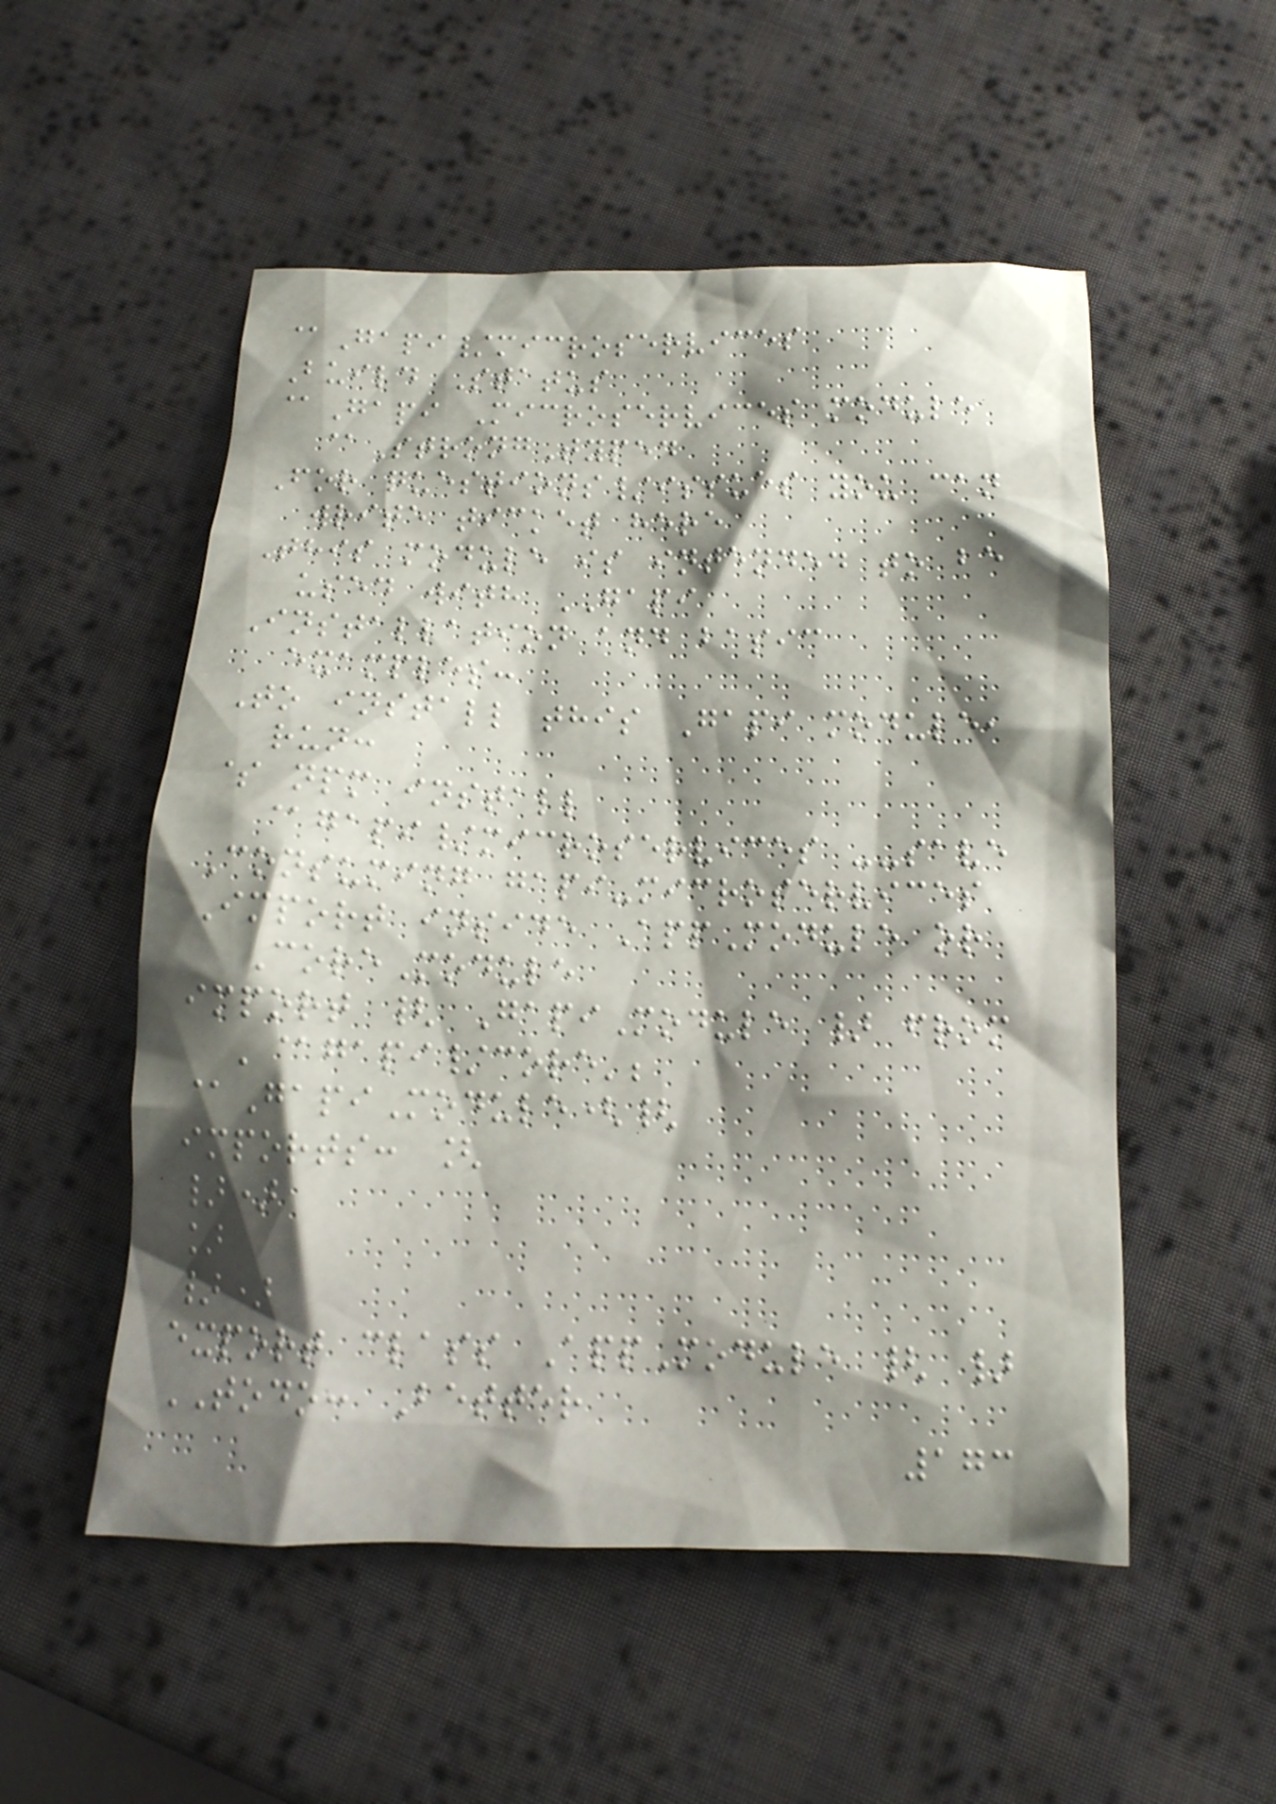@Gapi/microservices
Build Status
@Gapi Microservices module
@StrongTyped
For questions/issues you can
write ticket here
This module is intended to be
used with GAPI
Installation and basic
examples:
To install this Gapi module,
run:
$ npm install
@gapi/microservices --save
Consuming gapi-microservices
Import inside AppModule or
CoreModule
import { GapiModule } from
'@gapi/core';
@GapiModule({
imports: [
})
]
})
export class AppModule { }
TODO: Better
173
